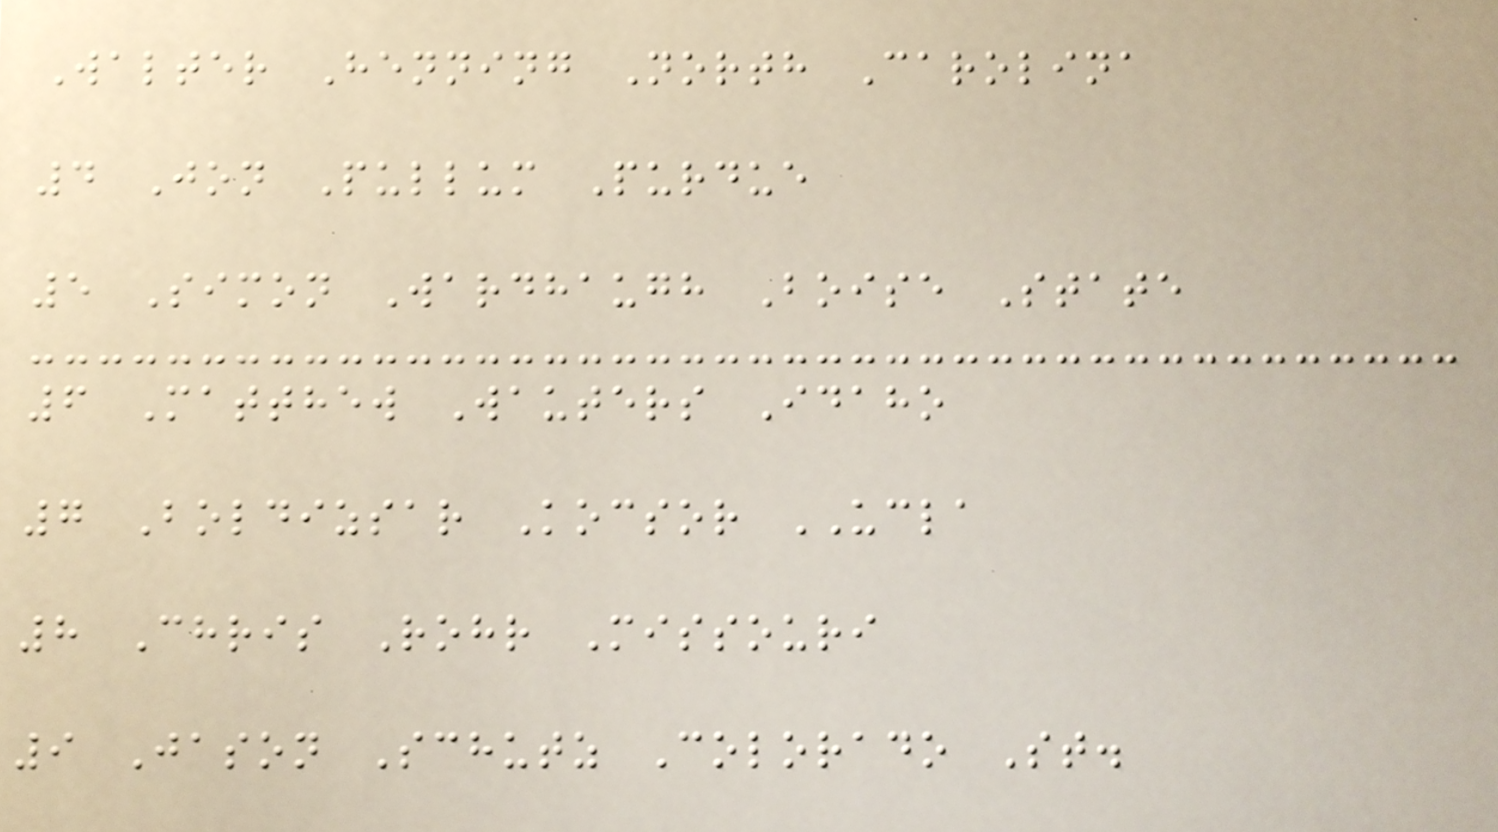Walter Henning North Carolina
4 Jon Pullum Purdue
5 Simon Wardhaugh Boise State
6 Matthew Wauters Idaho
7 Boldizsar Kocsor UCLA
8 Chris Rohr Missouri
9 Jason Schutz Colorado St.
